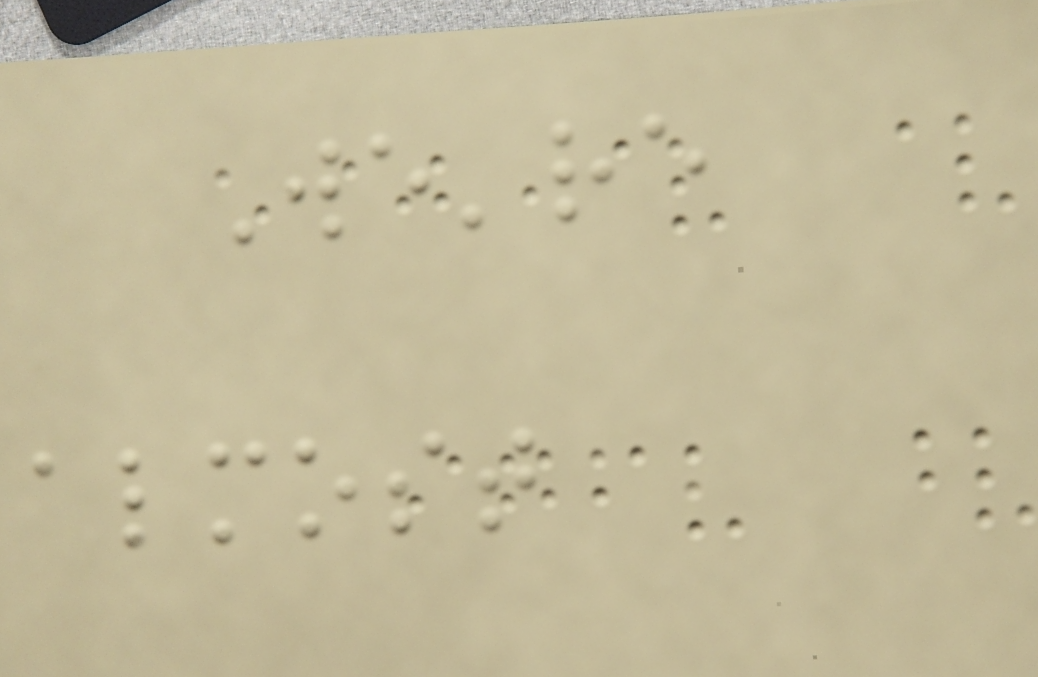We're
almost
